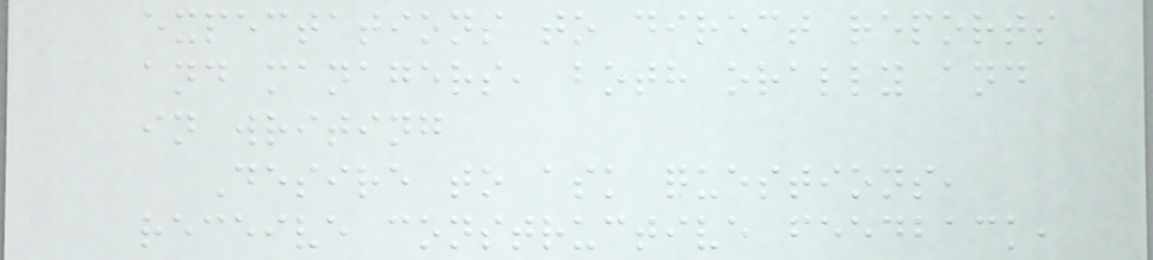expectations to direct reports
and managers, both orally and
in writing
Desire to ask questions,
receive constructive feedback,
